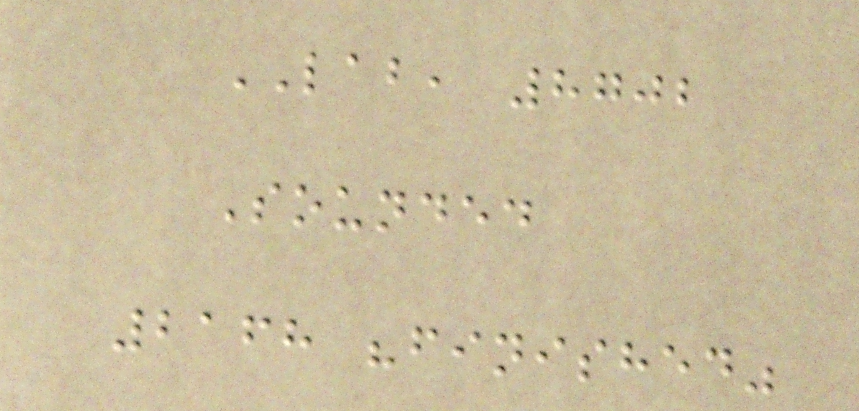LAB, 8702
Sounded
2168 "finished"
